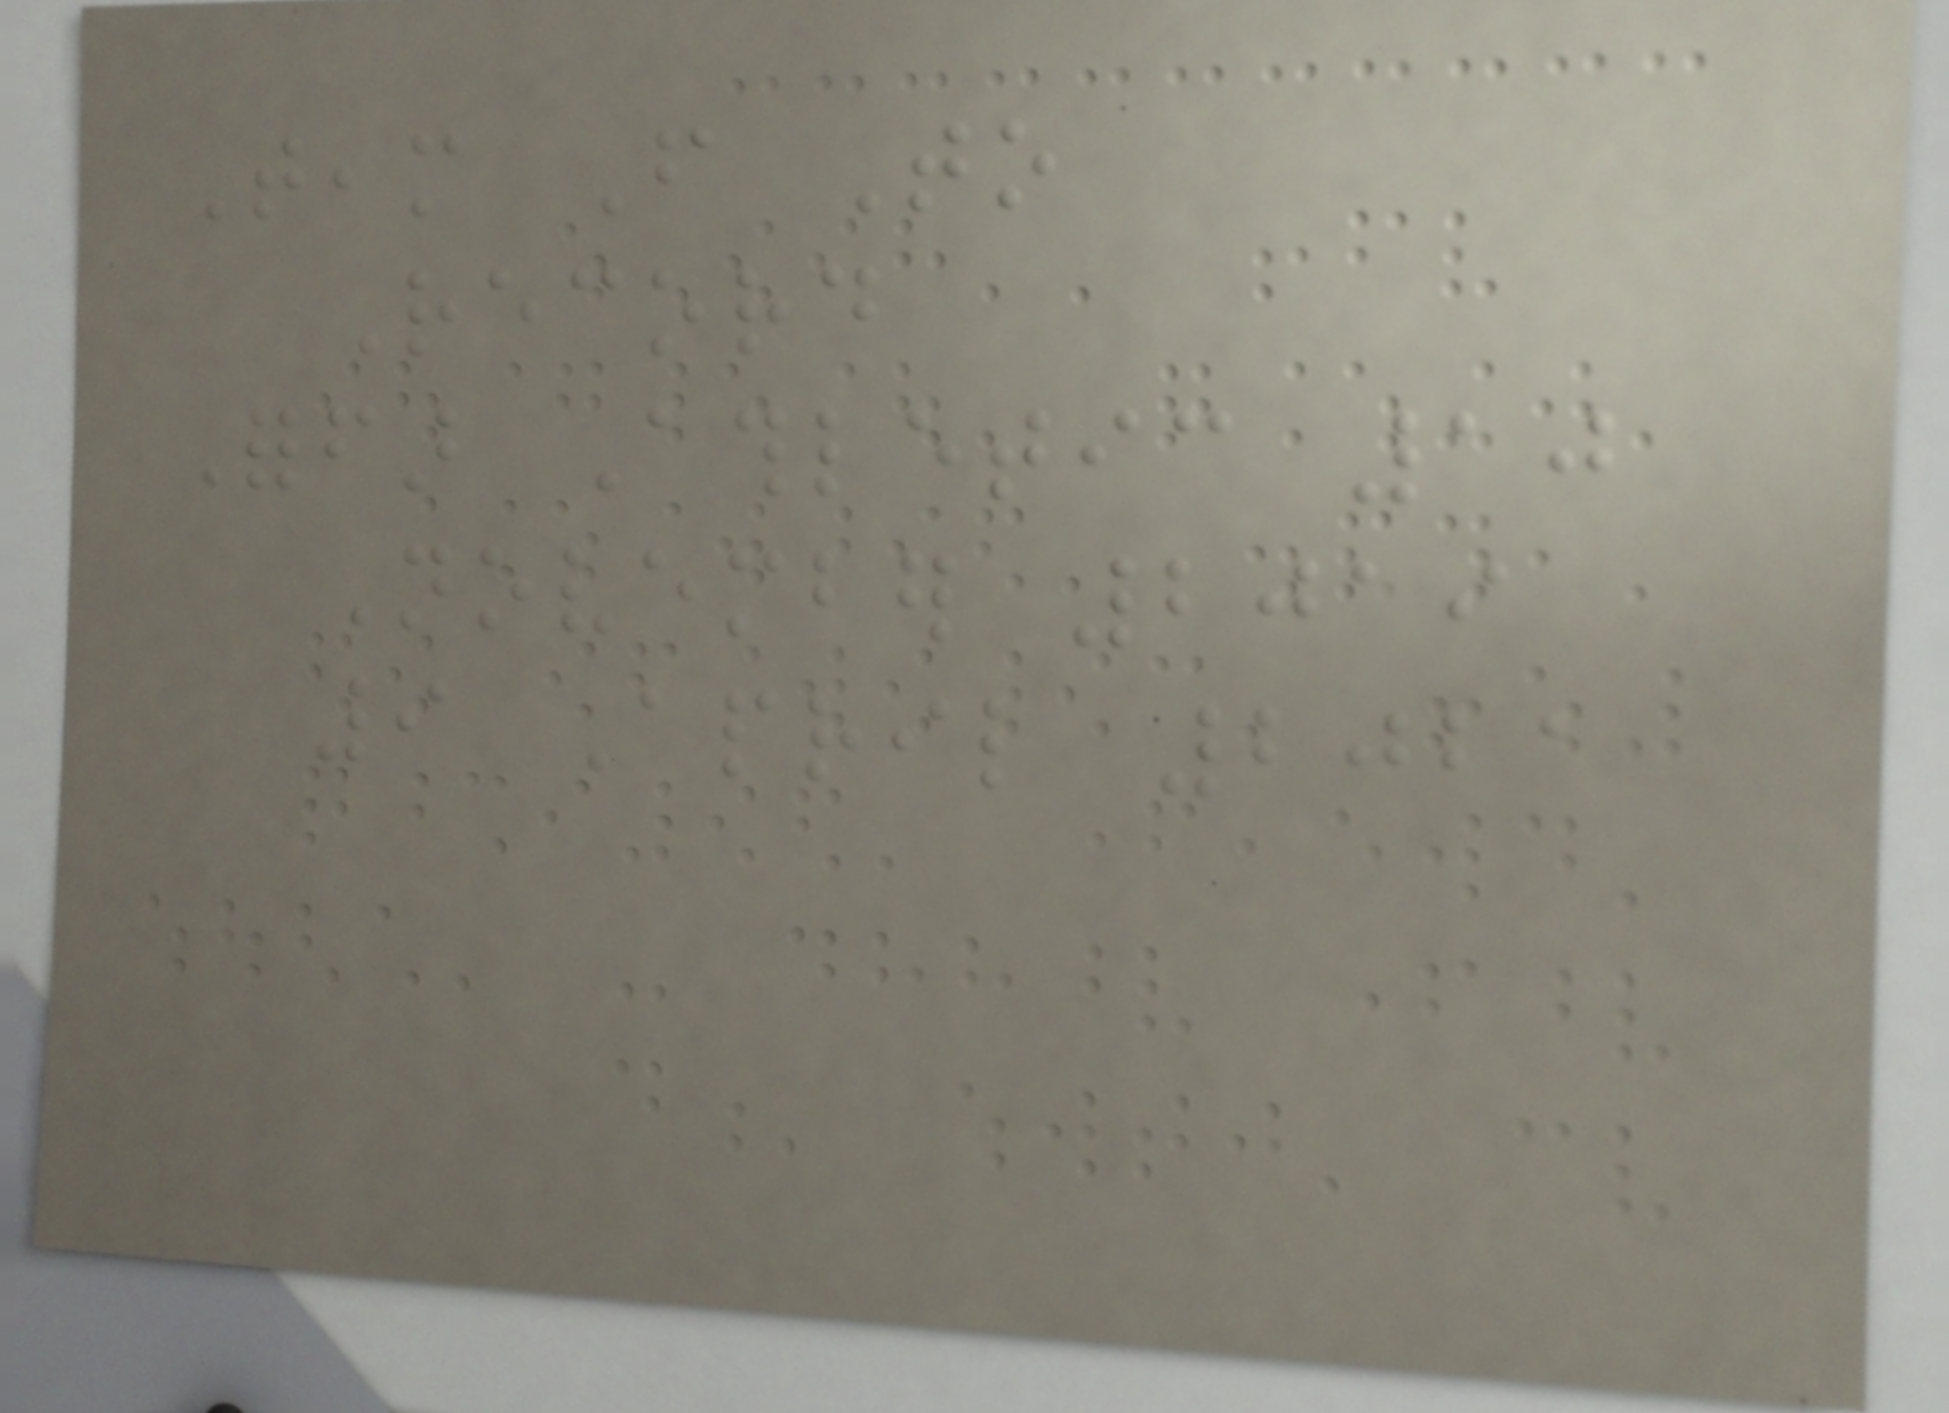Team From To
Record
Forfar Athletic 10
November 2019
9 April 2021
